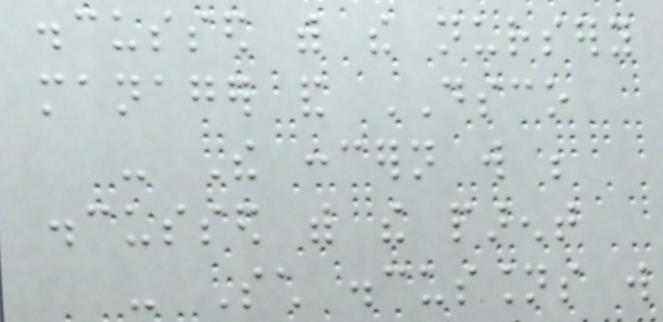discussed with the nursery
manager and DSCO
- The concern will be
discussed with the parent
- Such discussions will
